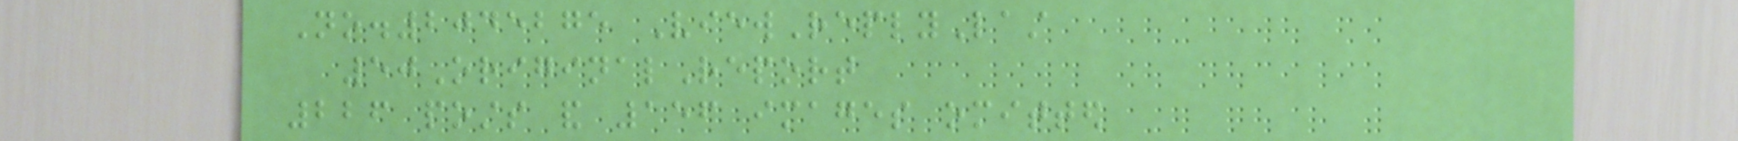No.2045275 ViewReplyLast
50OriginalReport
226 posts and 156 images omitted
